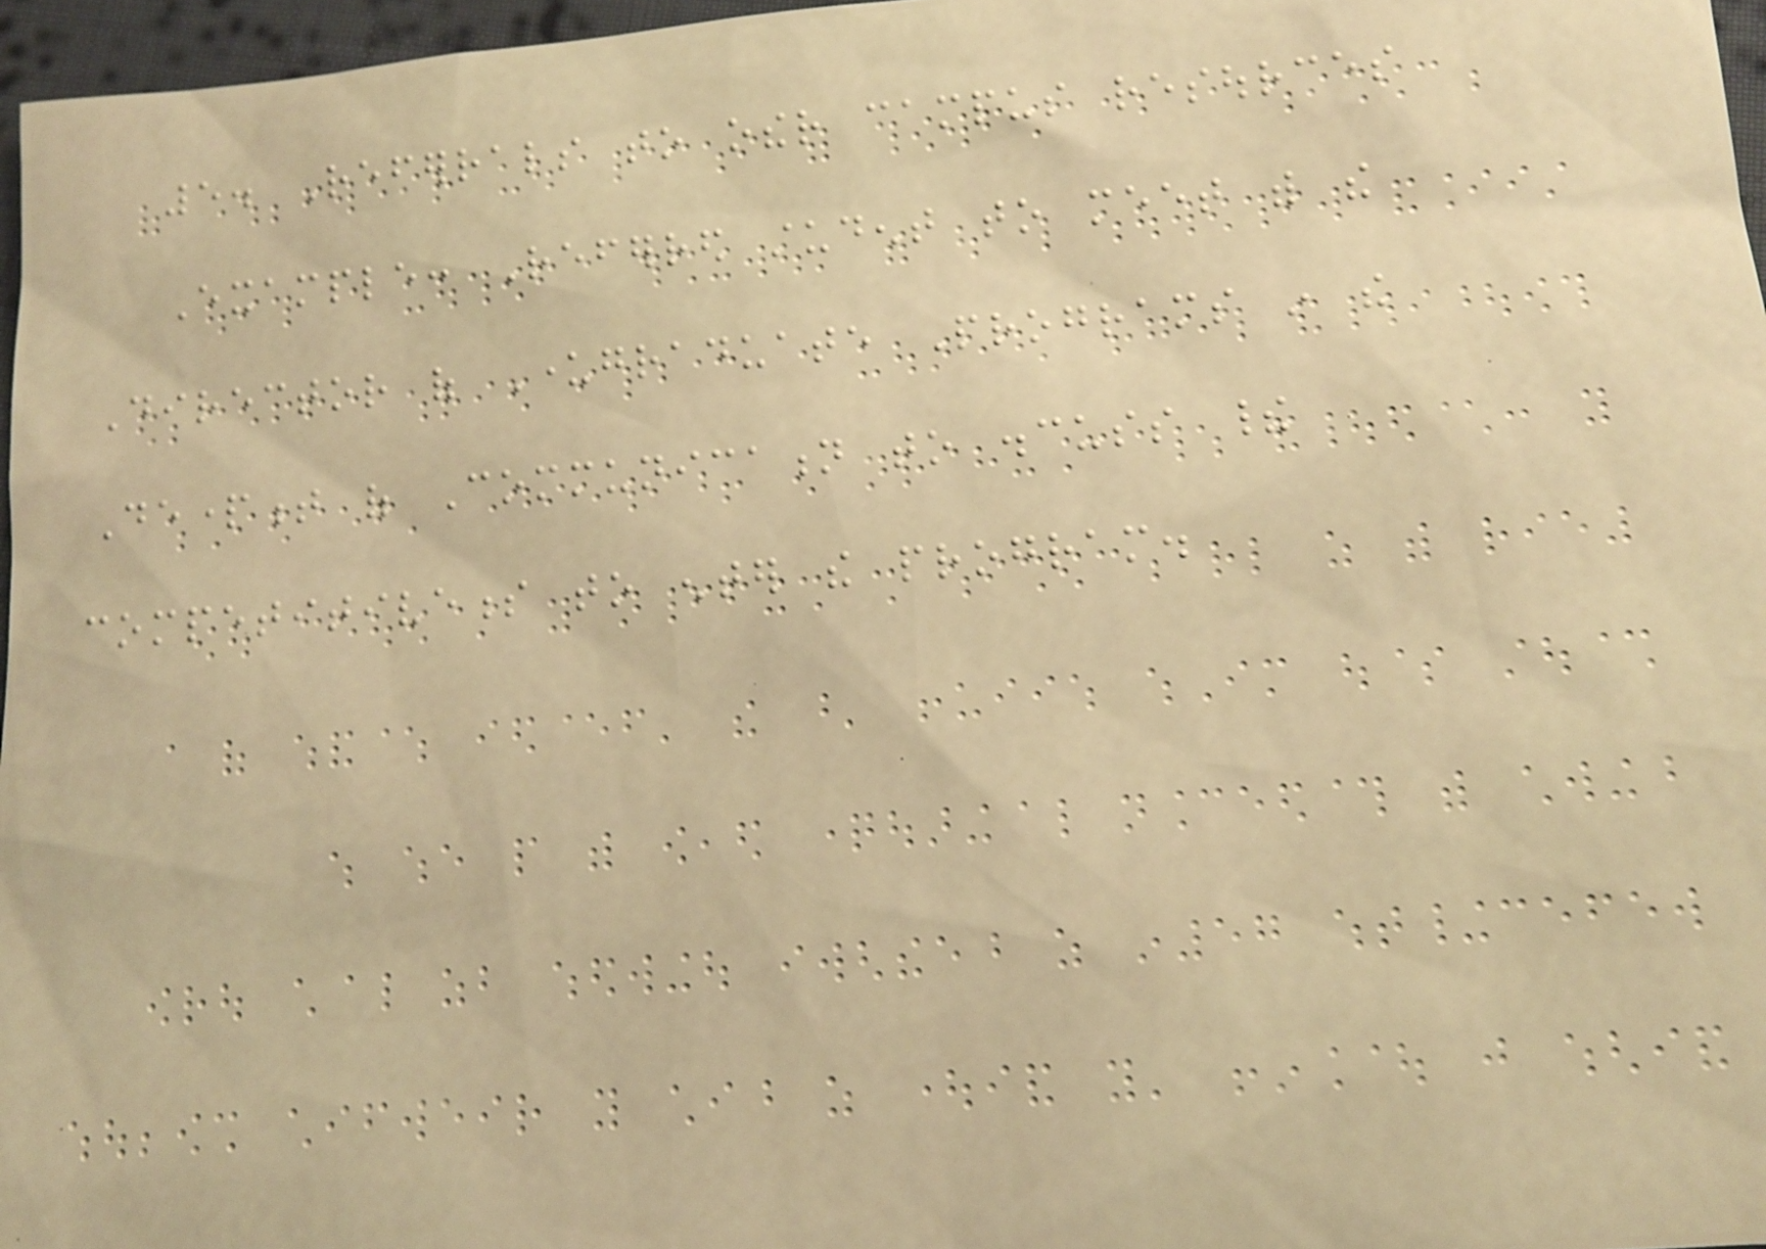5. Referrals to other campus resources
Example: Referred student to meet with the
Director of Undergraduate Programs in the
Department of Communication to discuss their
competitiveness to enter the program.
